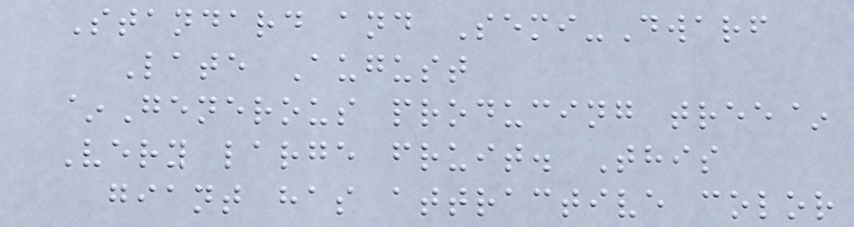Standard and Semi-Dwarf
Late August
~Generous producing tree~
Very large fruit. This
giant has attractive color
